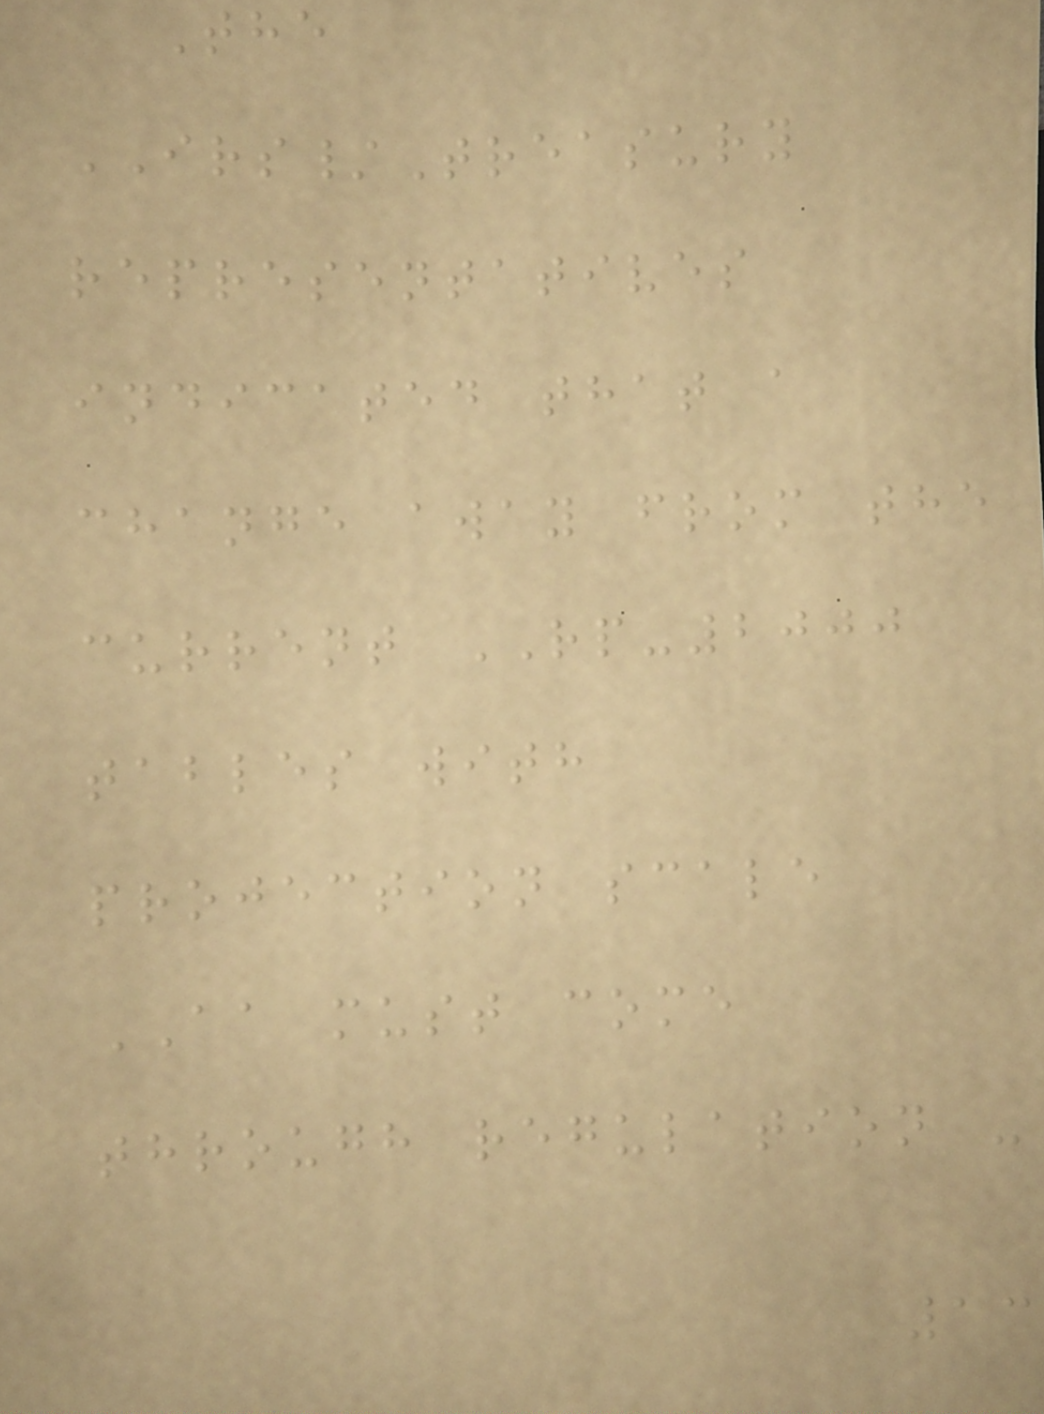The
IRS/Treasury
representatives
indicated that a
change away from the
current RP-2000
tables with
projection scale
AA must come
through regulation -
13
